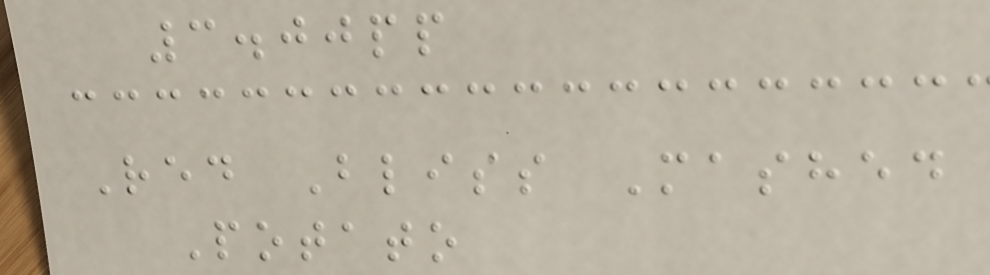3.00pp
Red Bliss Mashed
Potato
